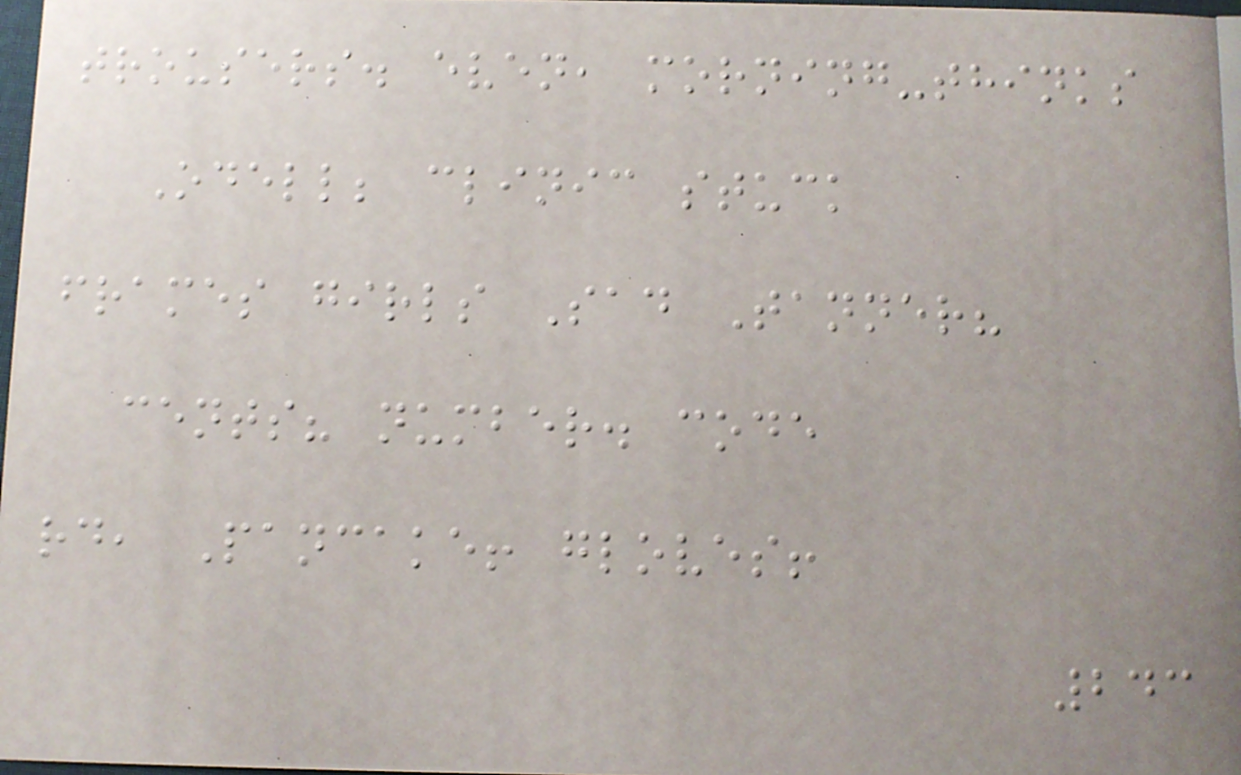trousers. even, morning-thinks
Odell; clinic stuck
frames girls Sad Tanner?
cents? number. code
rd, Pancake! gloves!
243
